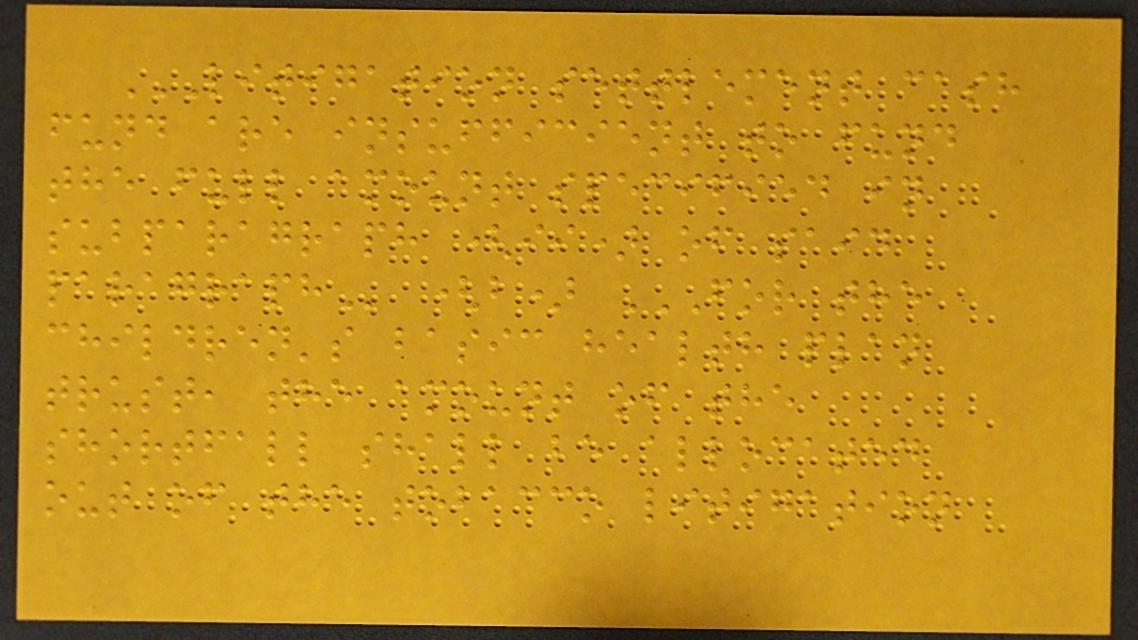LITIGATION SETTLEMENT CASH
FUND ARE INSUFFICIENT TO FUND
THE FULL AMOUNT SPECIFIED IN
SUBPARAGRAPH (II) OF SAID
PARAGRAPH (b) FOR THE
CHILDREN'S BASIC HEALTH PLAN
TRUST, THE AMOUNT OF THE
SHORTFALL SHALL BE ALLOCATED
OUT OF THE TOBACCO LITIGATION
